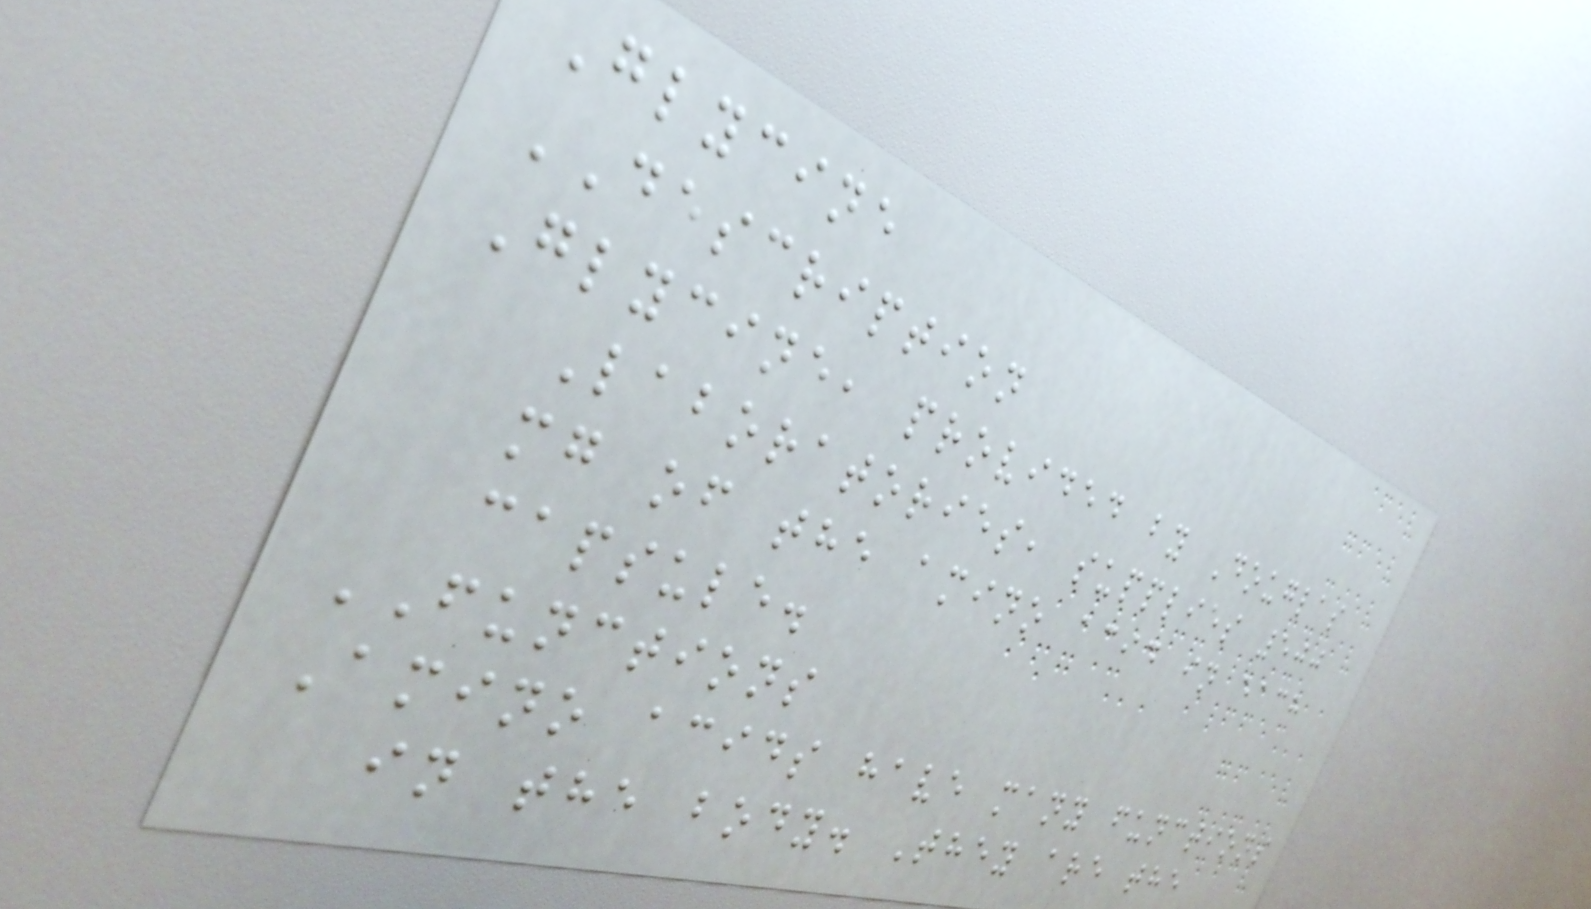Glycine
DESCRIPTION
Glycine, provided by Douglas
Laboratories, supplies 500
mg of the amino acid in each
capsule.
FUNCTIONS
Amino acids have many functions
in the body. They are the
